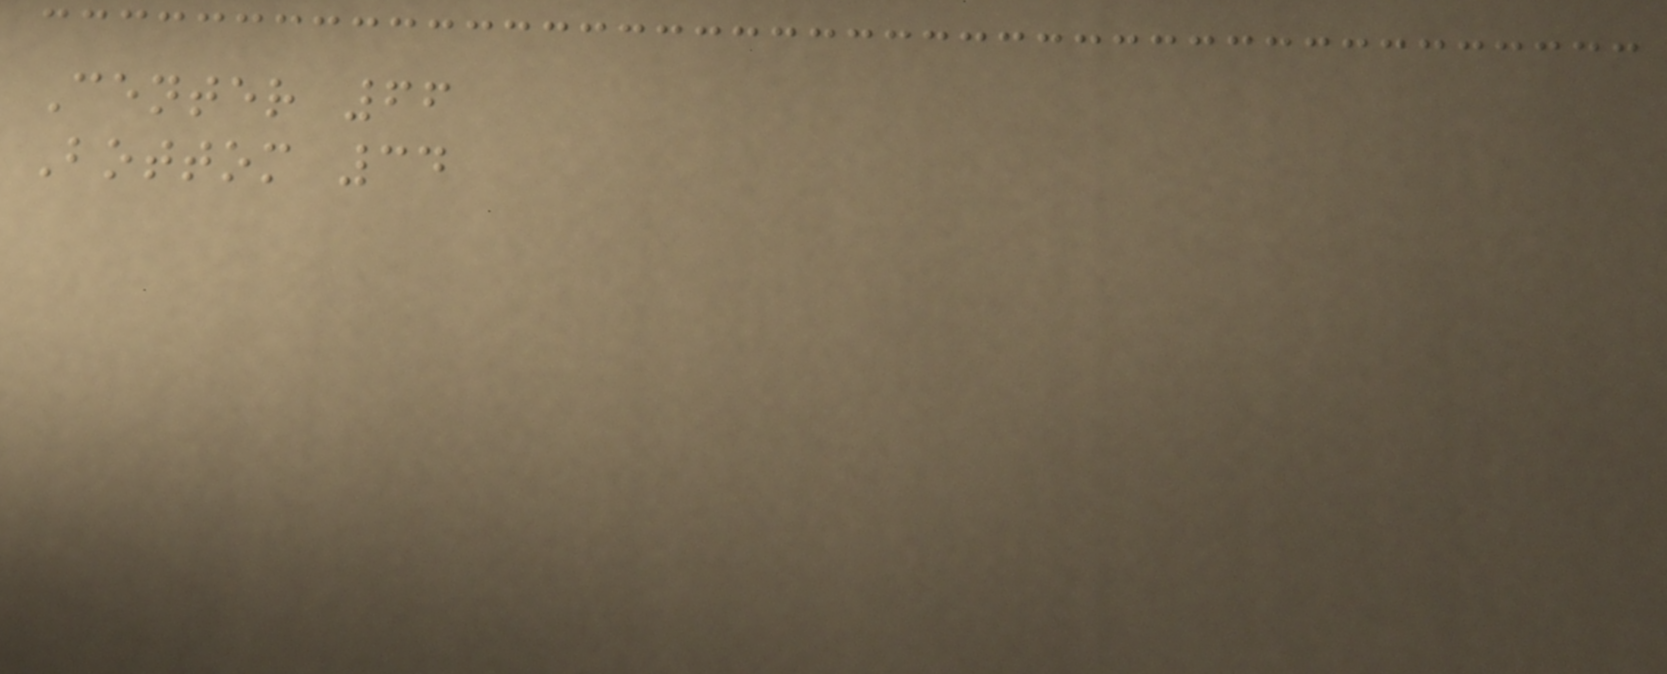Center 66
Bottom 34
